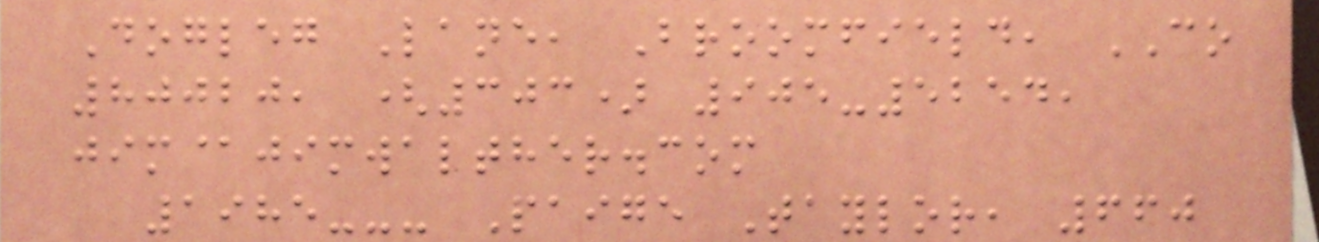Dogleg Lane, Broomfield, CO
80020, (303) 905-5254,
jim@jimwalther.com
1985--- Paige Taylor, 660
